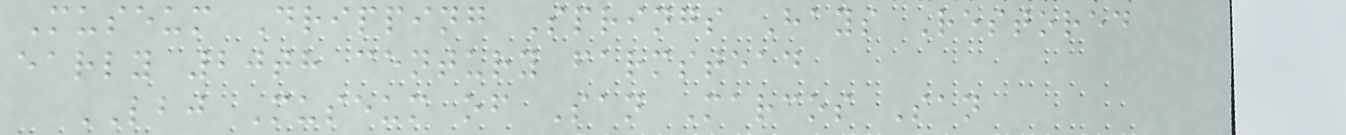Museum Dripping Springs Hays Restored
early 20th century farmstead
LBJ Museum of San Marcos San
